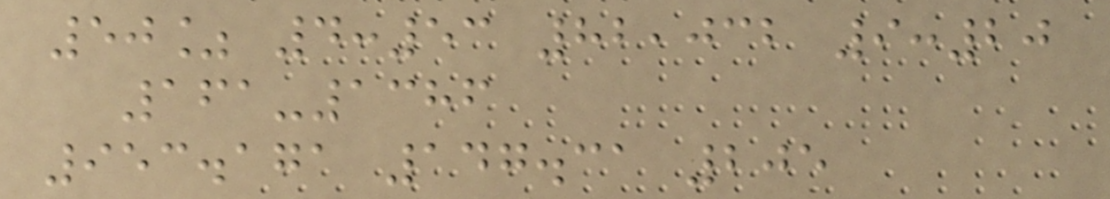50% 4:53 82,032 9:20
161-1386
953.171 147.31 205
